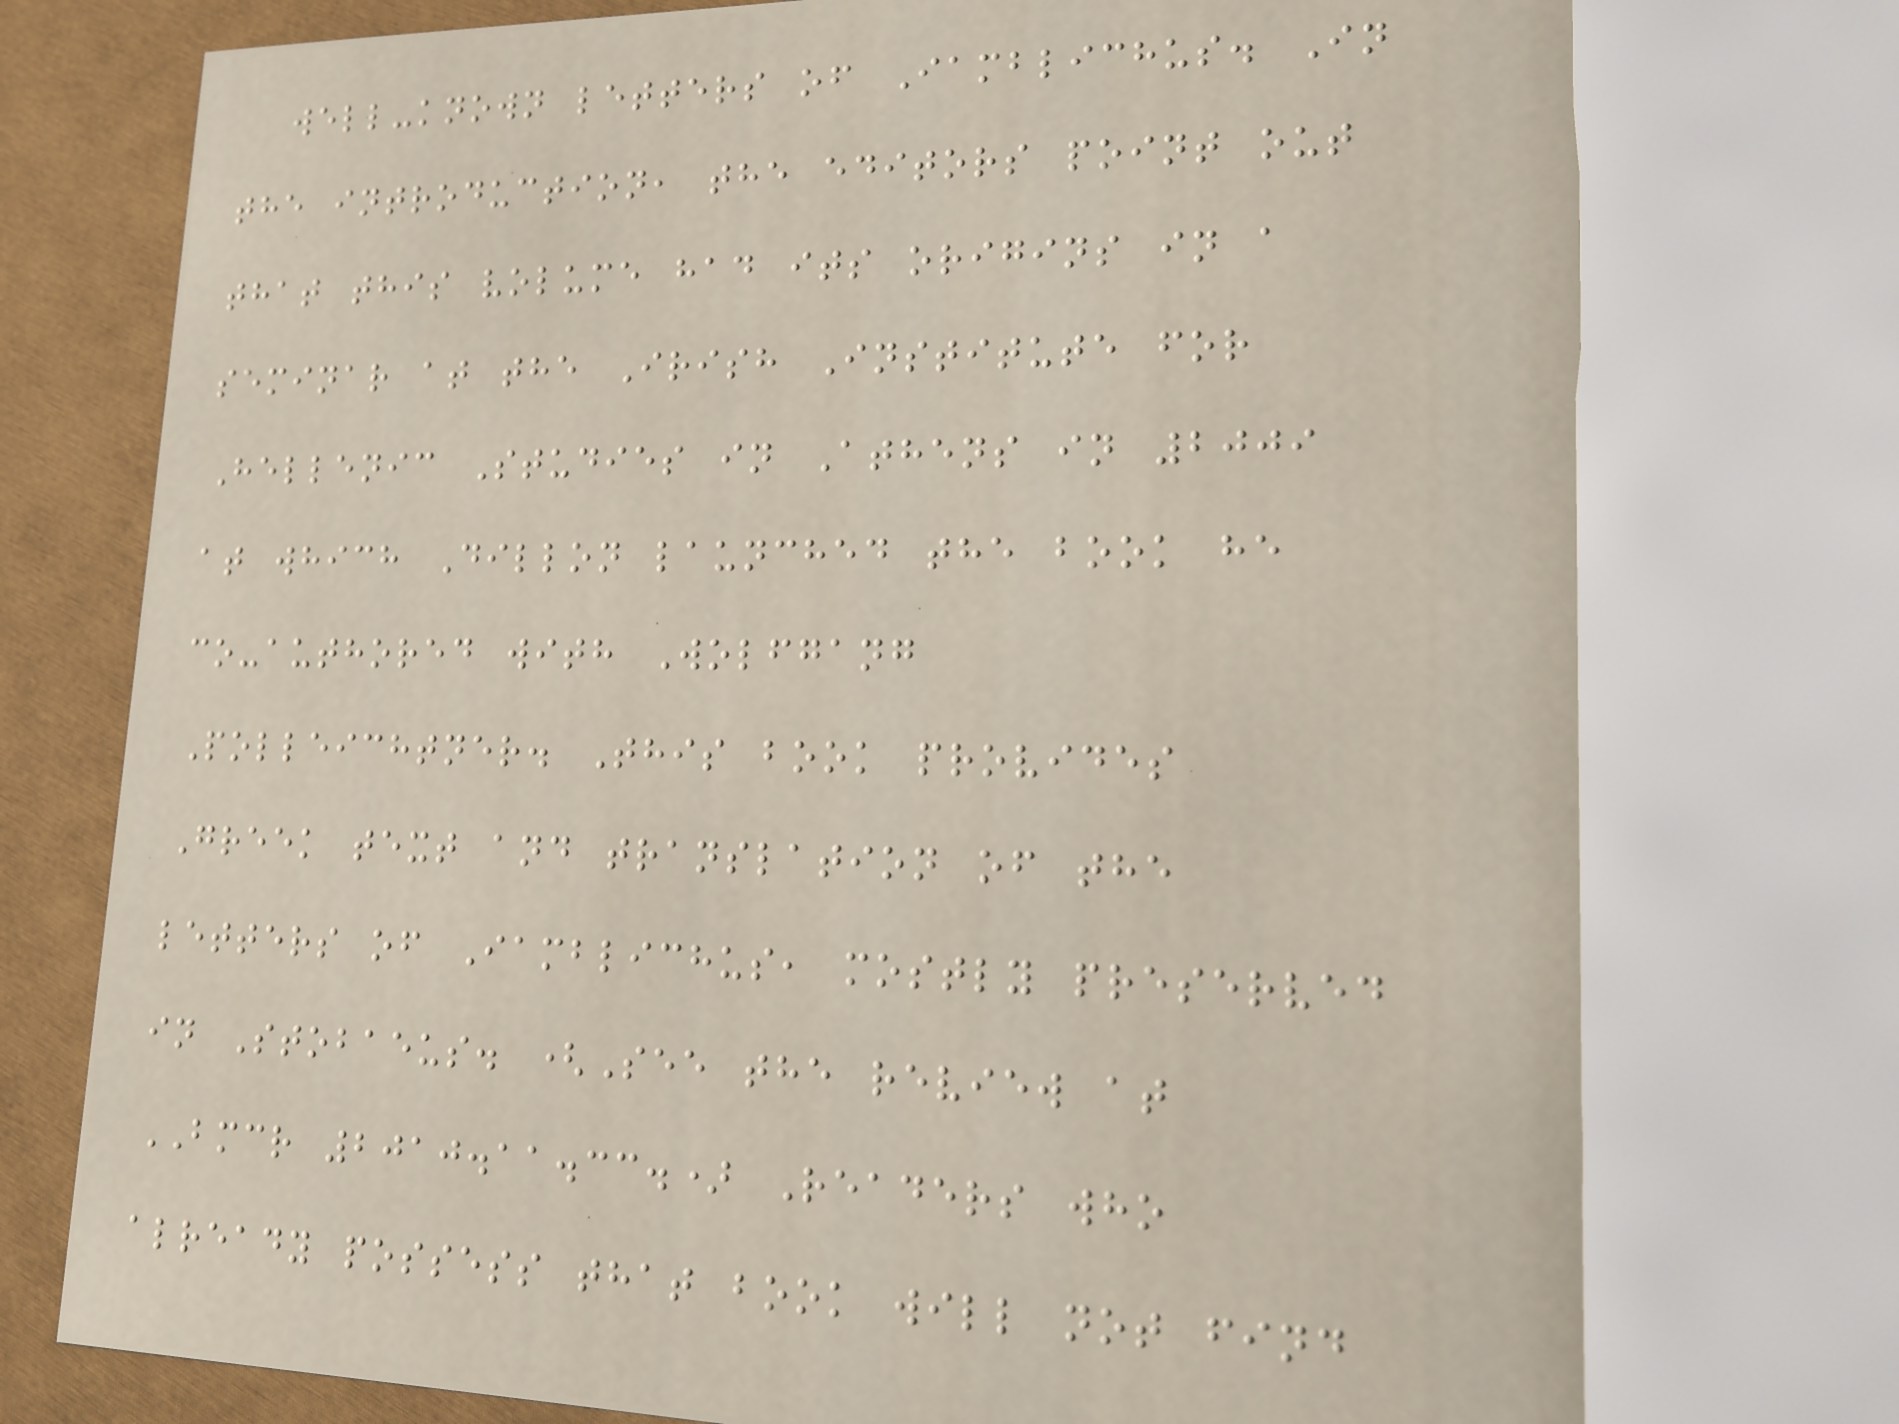well-known letters of Iamblichus. In
the introduction, the editors point out
that this volume had its origins in a
seminar at the Irish Institute for
Hellenic Studies in Athens in 2009
at which Dillon launched the book he
co-authored with Wolfgang
Polleichtner. This book provides
Greek text and translation of the
letters of Iamblichus, mostly preserved
in Stobaeus. (See the review at
BMCR 2010.11.33.) Readers who
already possess that book will not find
